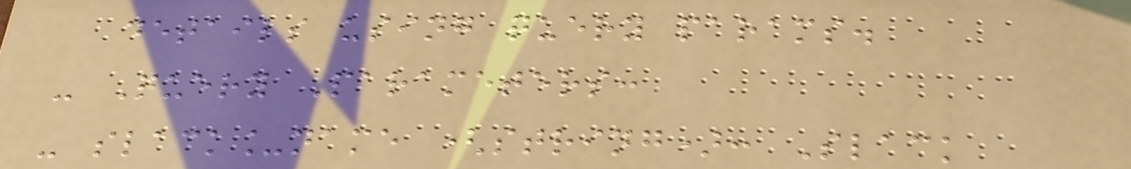details using query params.
- Query Parameters:
- slack_name (string): Slack
